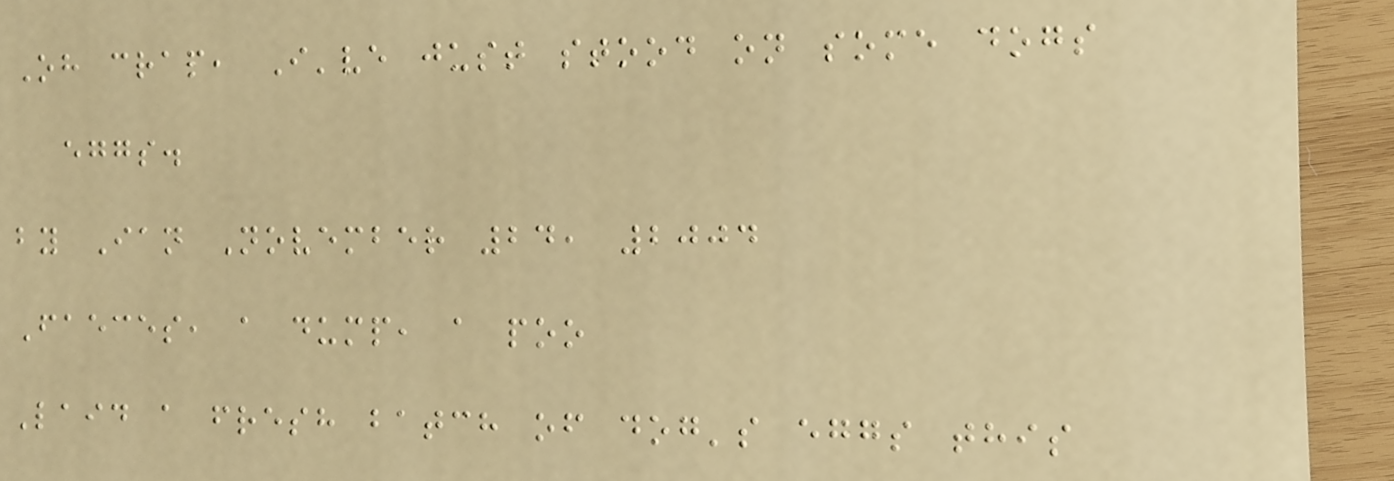Oh crap, I've just stood on some dogs
eggs.
by Ian November 24, 2004
Faeces, a dump, a poo
Laid a fresh batch of dog's eggs this
